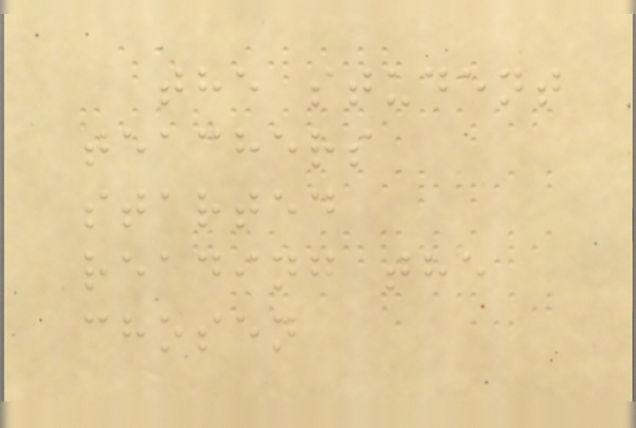the student
teachers
started
reading the
chosen
